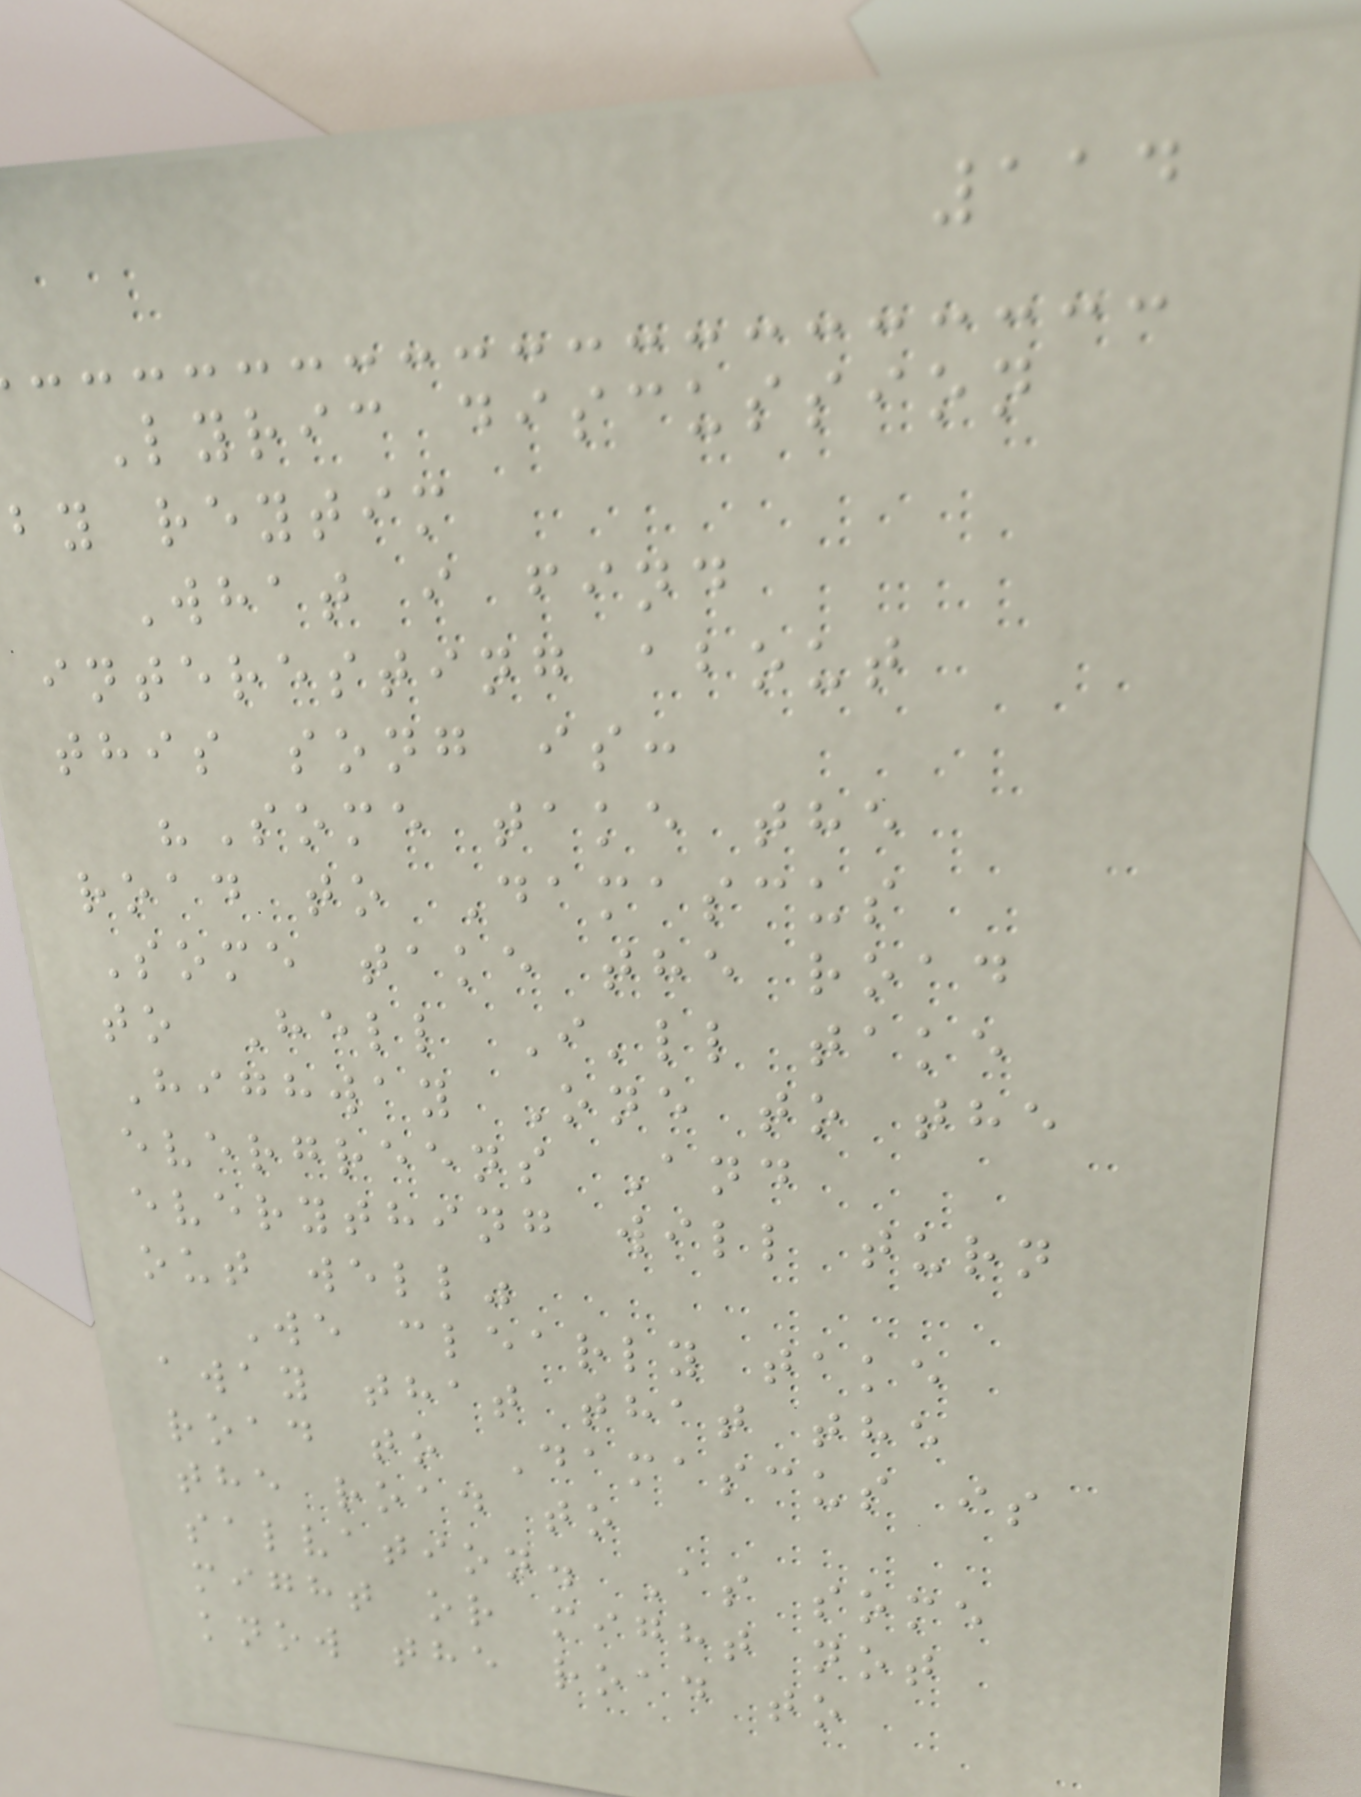114
Lyric discussion
by reytim
What i find
interesting about
this song is:
"Some take the
road to Damascus
Some take the road
to Hell I'll take
Highway One to the
evergreens And
everything will turn
out well"
We clearly take
away that that the
road to Damascus is
the road to
salvation. As some
might or might not
know the road to
